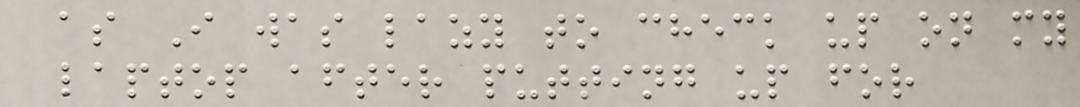as I was lazy to check up on my
laptop after putting up for
